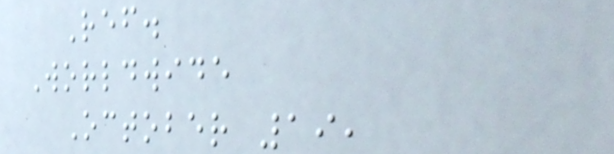Ref.
Worldwide
October 19,
